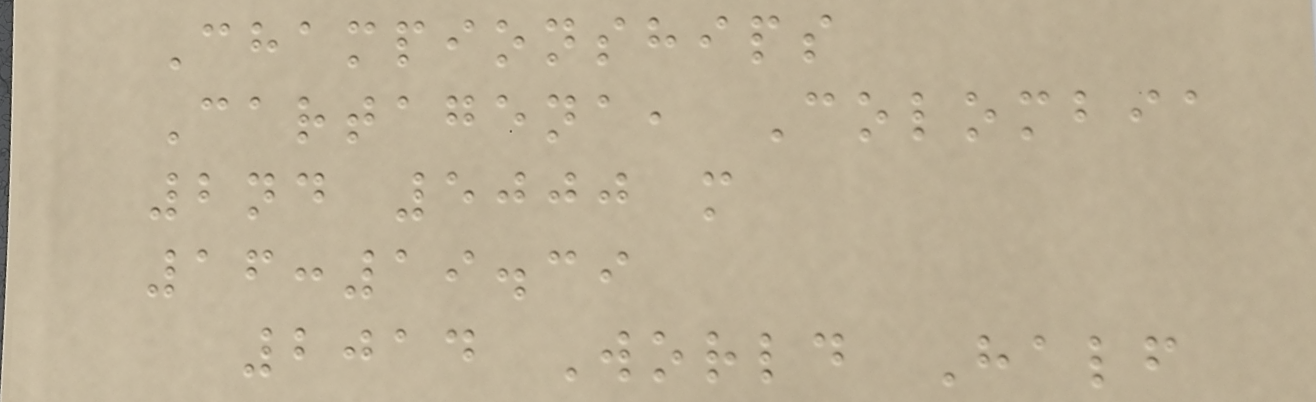Championships
Cartagena, Colombia
2nd 5000 m
16:19.39
2014 World Half
